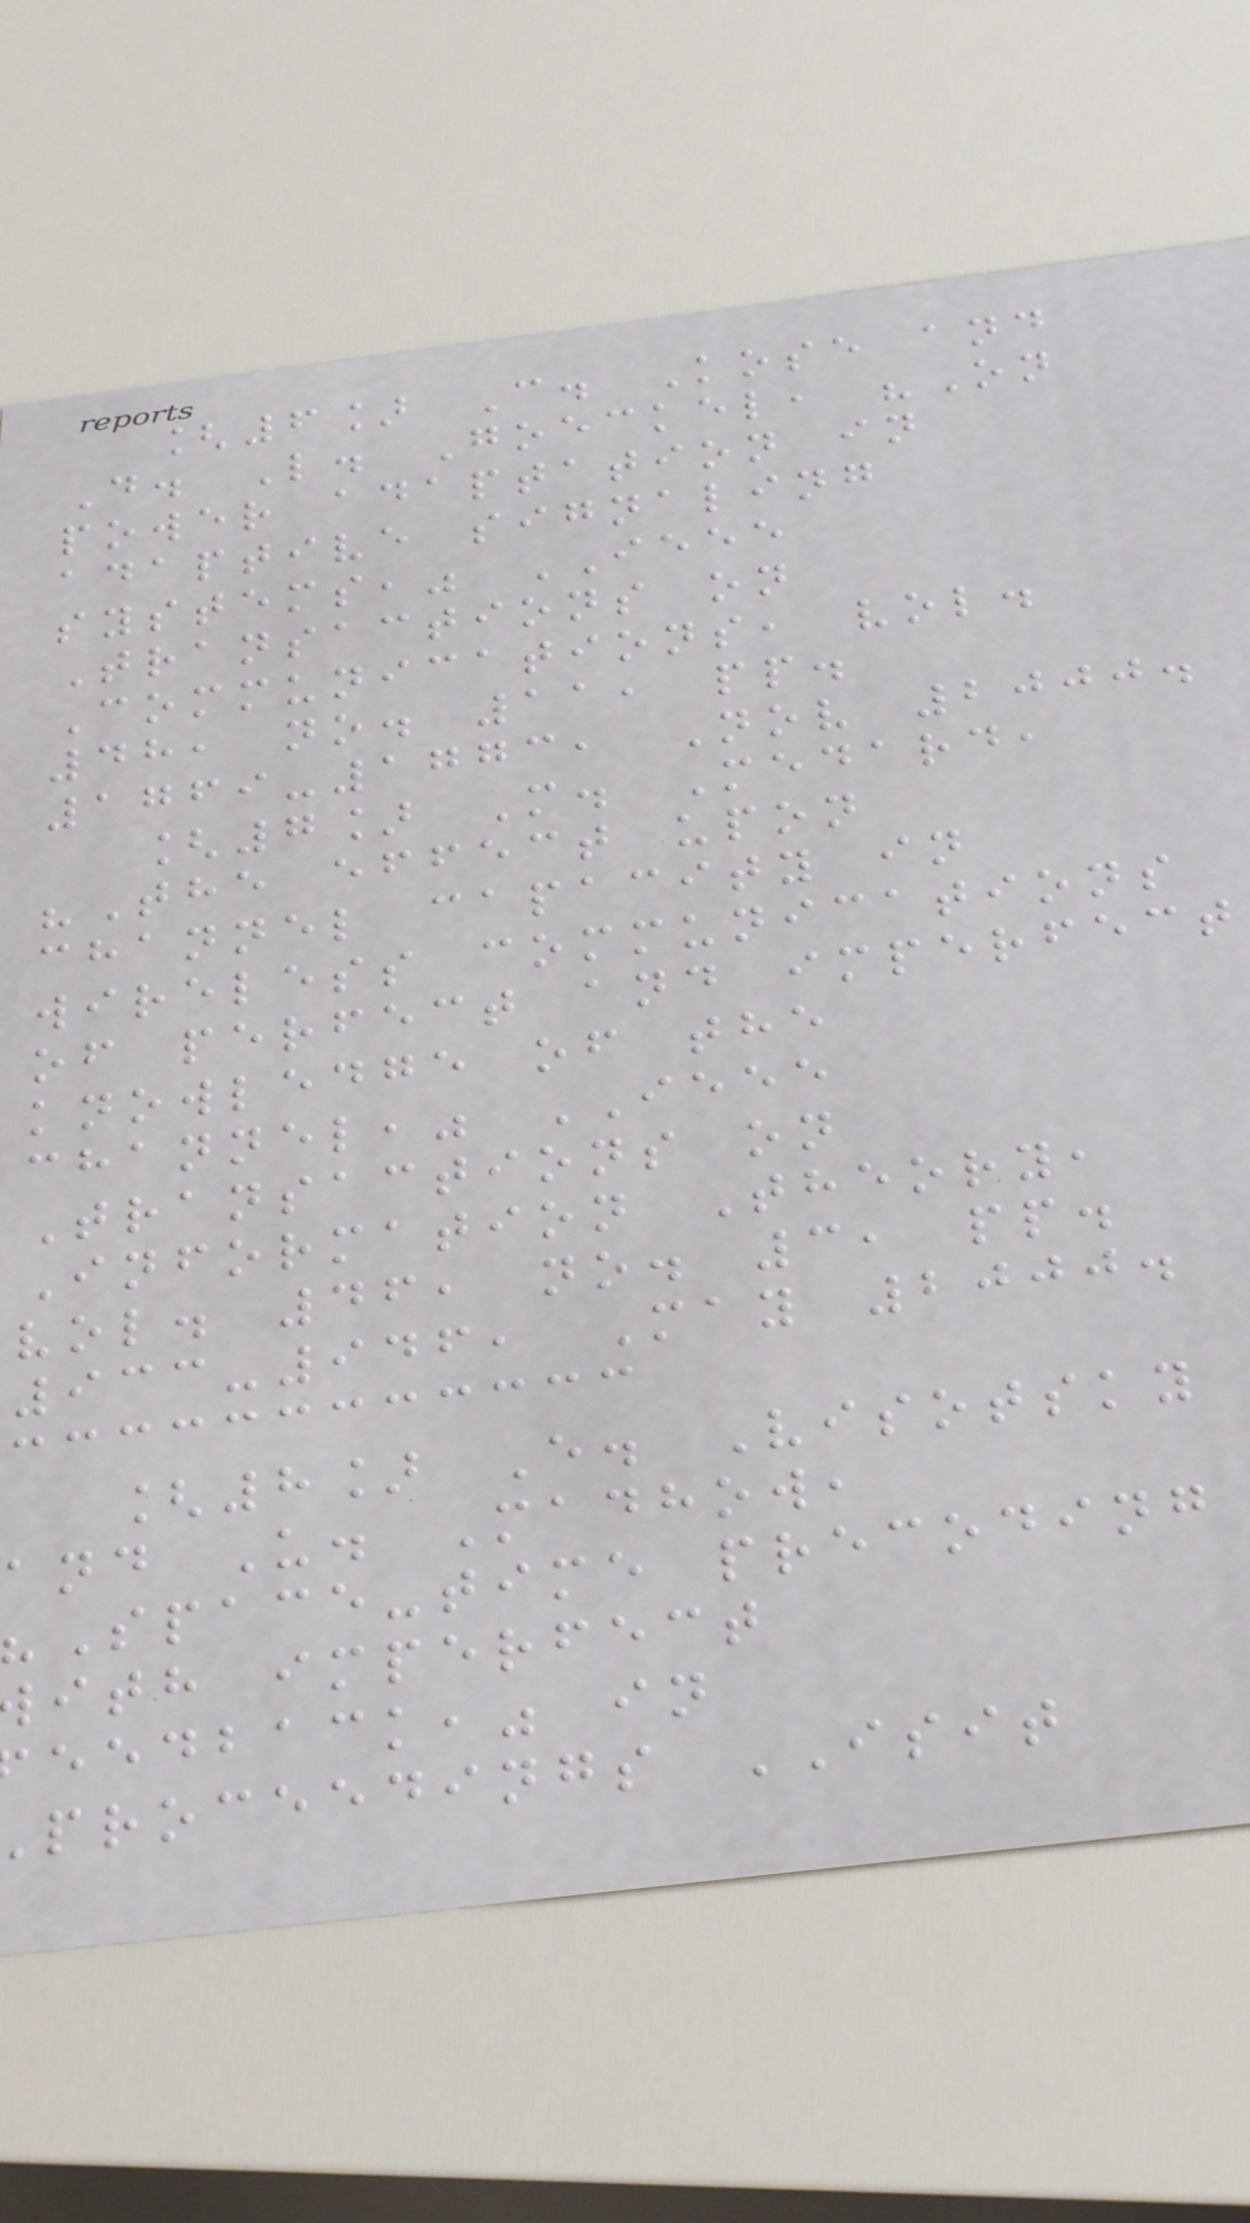[6] C. Kose and
D. L. Goeckel, "On
power adaptation in
adaptive signaling
systems," IEEE
Transactions on
Communications, vol.
48, no. 11, pp.
1769-1773, Nov 2000.
[7] M. Medard,
"The effect upon
channel capacity in
wireless communications
of perfect and imperfect
knowledge of the
channel," IEEE
Transactions on
Information Theory,
vol. 46, no. 3, pp.
933-946, May 2000.
[8] E. Visotsky
and U. Madhow,
"Space-time precoding
ith imperfect
eedback," in
proceedings ISIT
